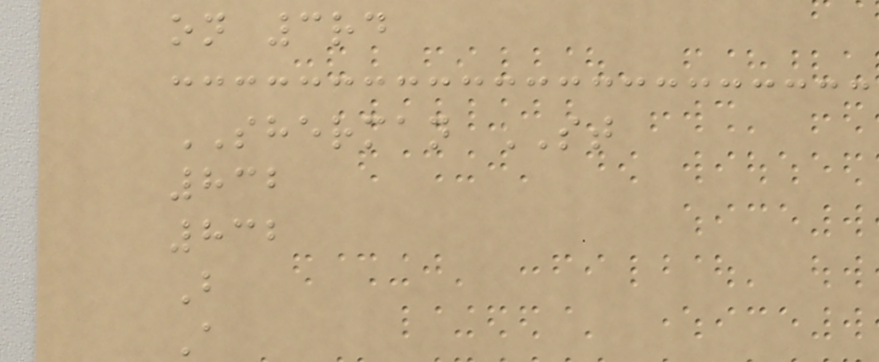on 3rd
SHERMAN ST
832
832
B
A
